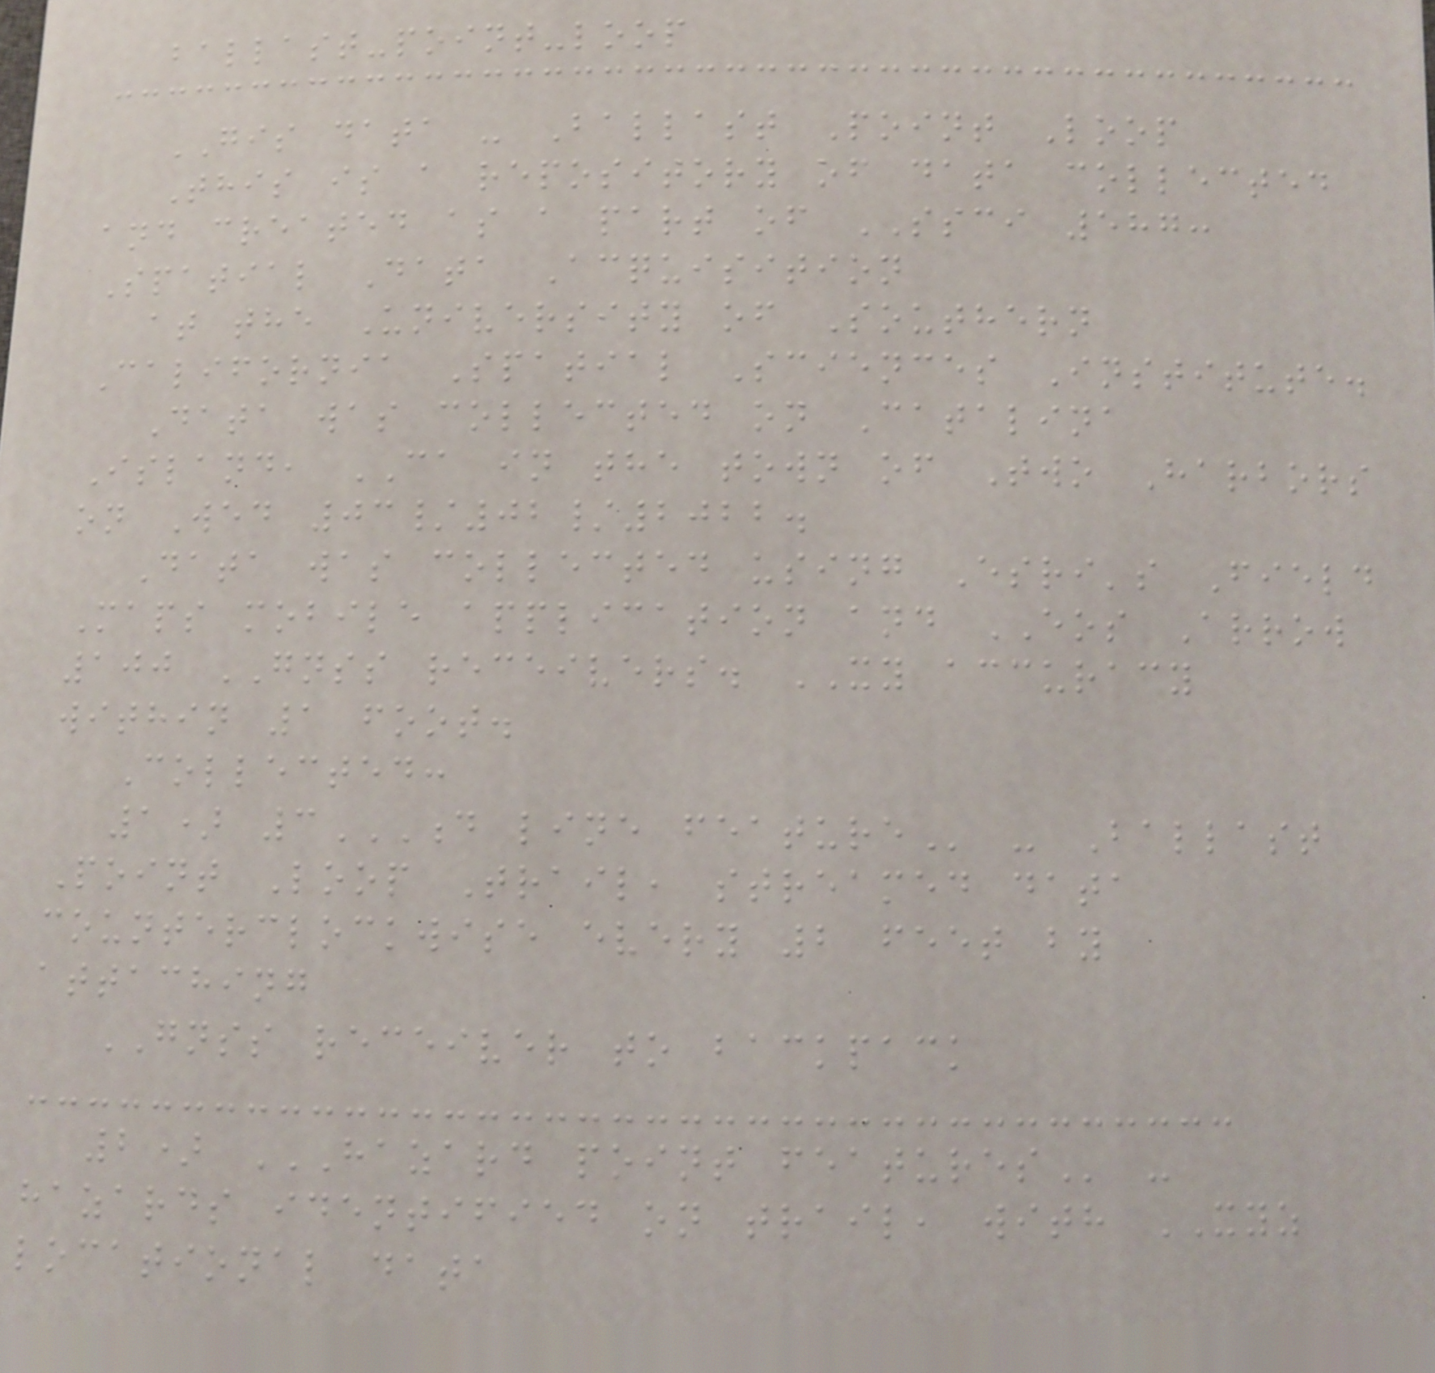ballast-point-loop
GIS data - Ballast Point Loop
This is a repository of data collected
and created as a part of SSCI 587:
Spatial Data Acquisition
at the University of Southern
California Spatial Sciences Institute.
Data was collected on Catalina
Island, CA in the town of Two Harbors
on Wed 03/02/2022.
Data was collected using Esri's Field
Maps mobile application and EOS Arrow
100 GNSS receivers. XY accuracy
within 1 foot.
Collected:
1) 3D LINE FEATURE - Ballast
Point Loop Trail, streamed data
counterclockwise every 2 feet by
attaching
GNSS receiver to backpack
2) HAZARD POINT FEATURES -
hazards identified on trail, with XYZ
locational data
